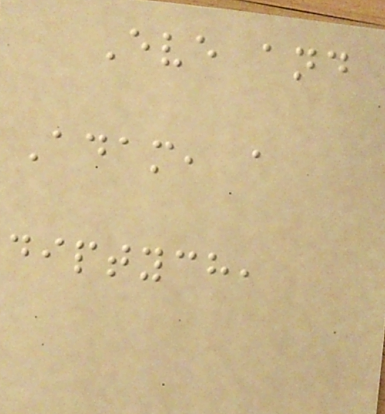Eve and
Adam, a
diptych,
